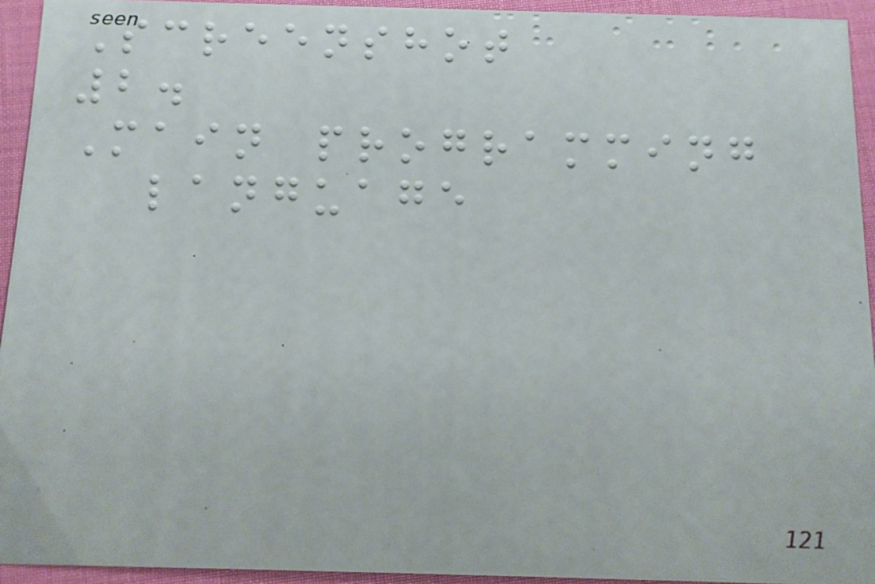Screenshot
2.
Main programming
language
